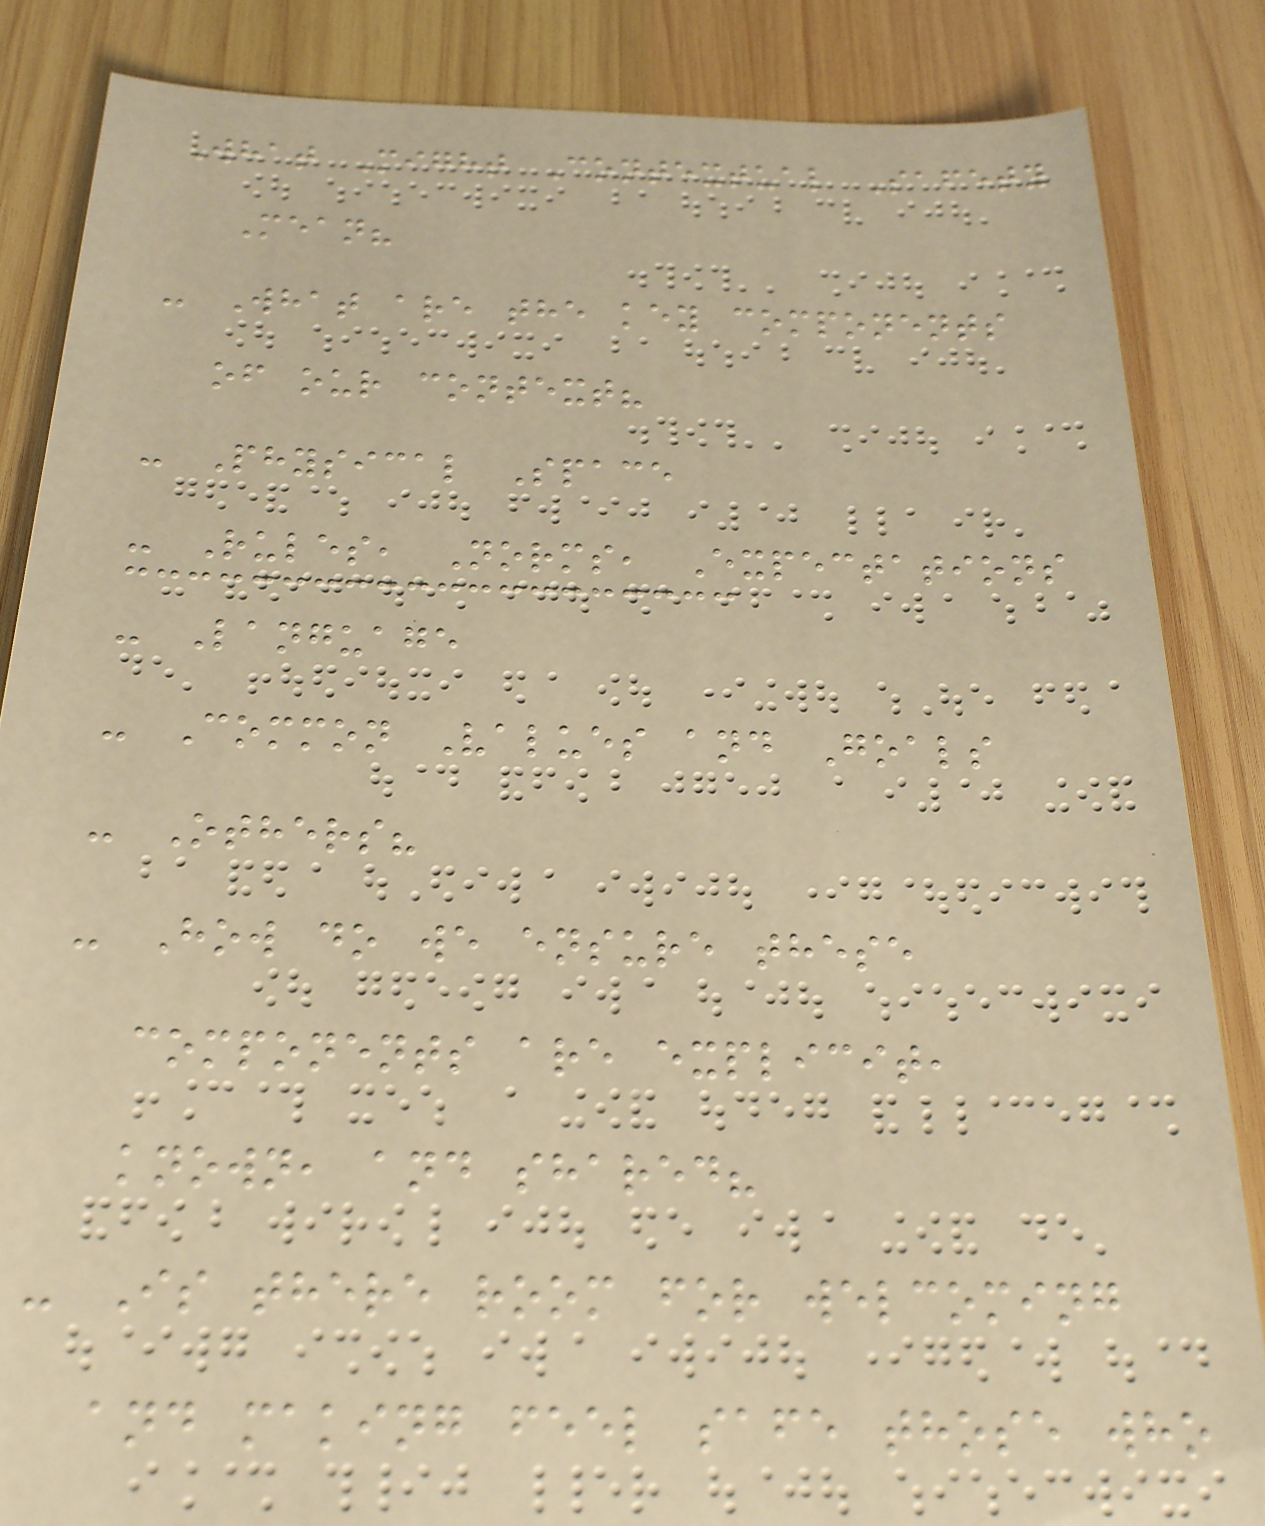What Might Contextual Safety
Mean?
- What are the key components
of our context?
- Physical Space
- Rules, Norms, Expectations
- Language
- Common Values and Goals
- Others?
- How do we ensure these
components are explicit,
known, and shared?
- Is there room for welcoming
and making feel safe those who
